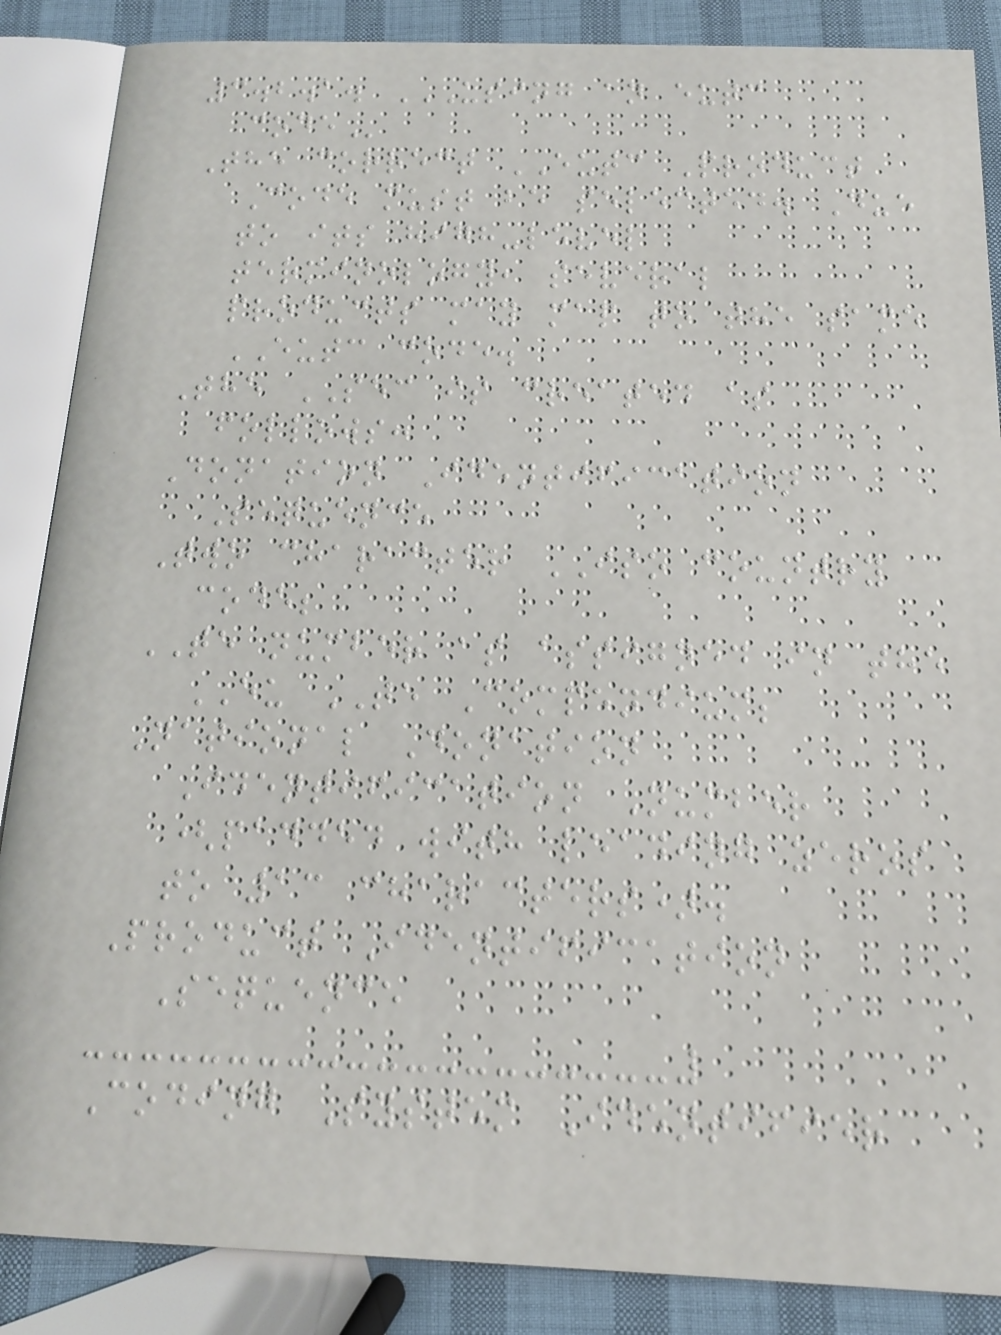3.2.1. USING AN EUTC
CODE
The correct EUTC Product
Code must be selected. Due
to its high-level
terminology, several
products may map to the same
EUTC code.
The SEC is created as
follows:
Donation Identification
Sequence
Two character ISO country
code;
TE number as assigned in the
EU TE Compendium;
National Donation
Identification Number
(padded with leading zeros
to 13 characters).
Product Identification
Sequence
Coding System Identifier
